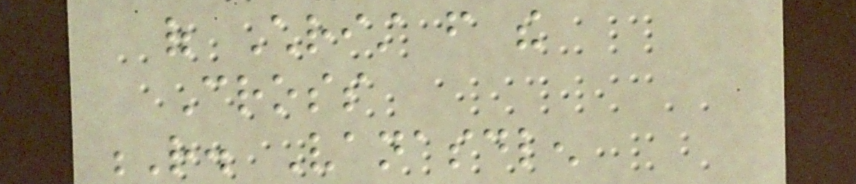of Christ from the
Cross
R. Vanasdlen
